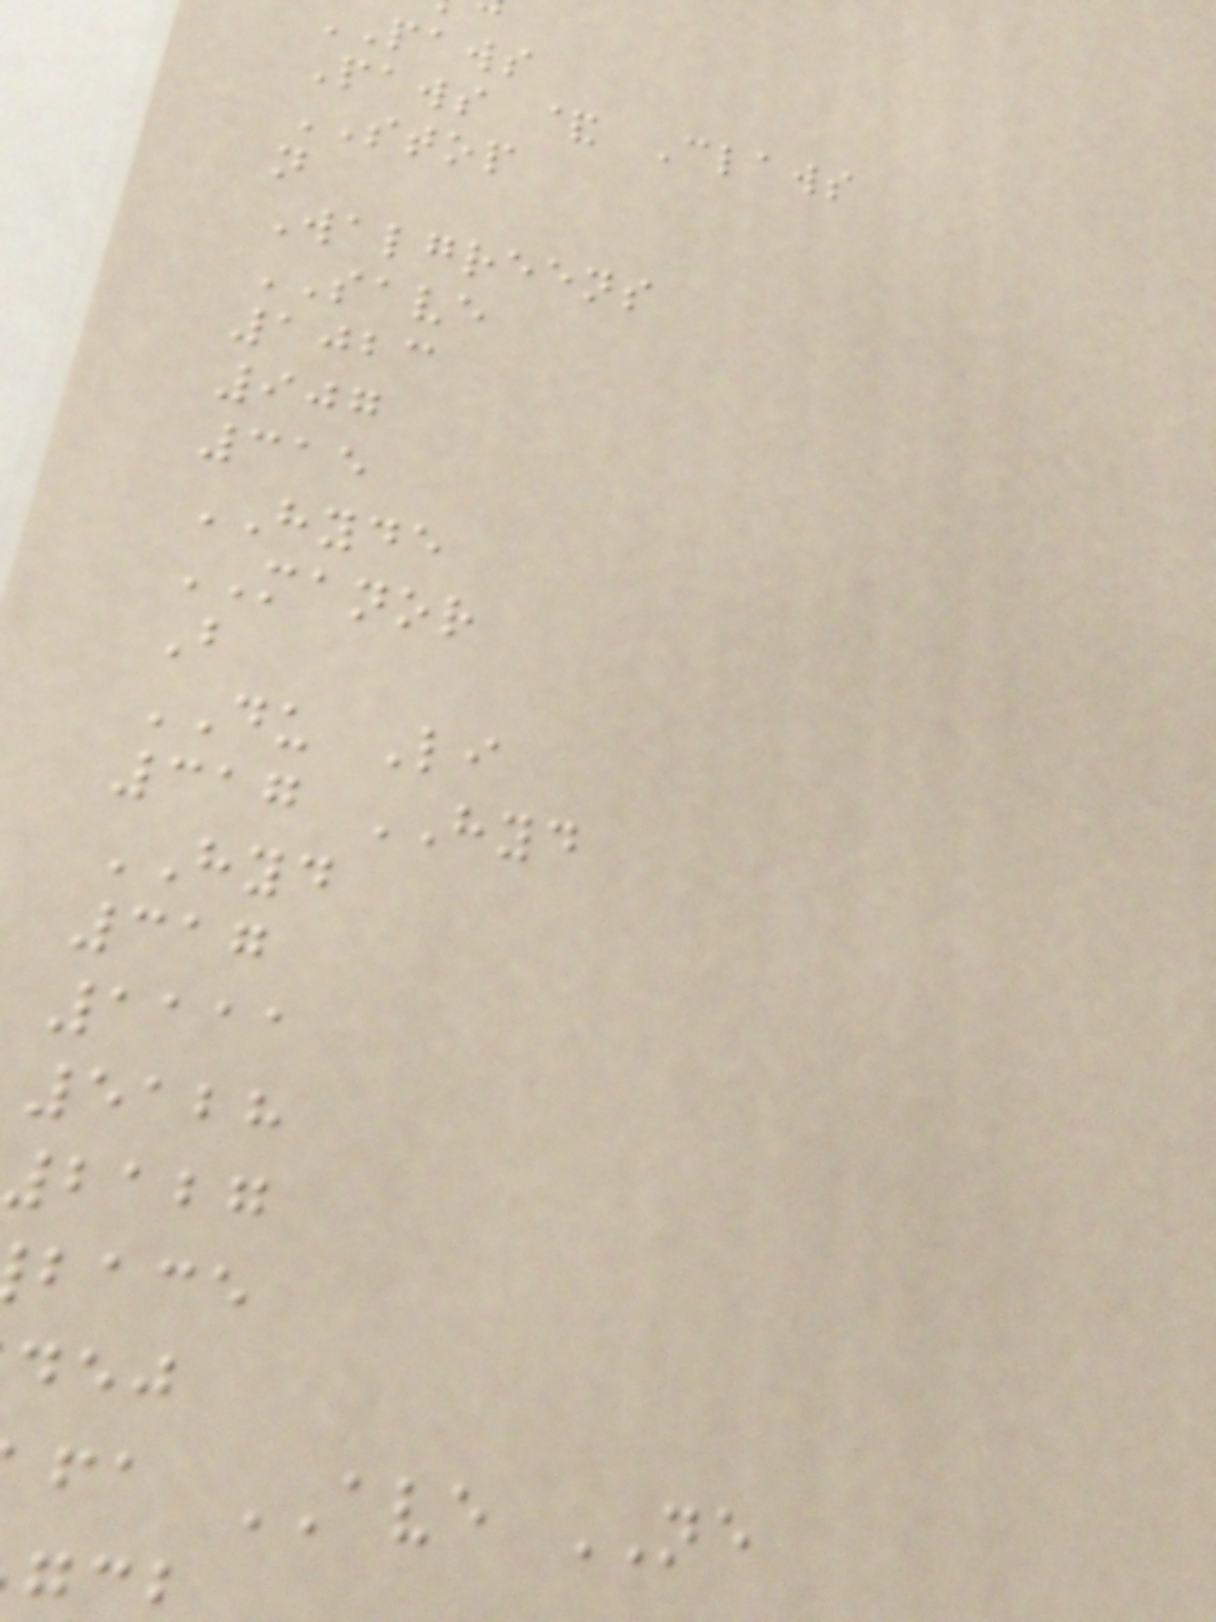paws
Paws & Claws
STOP
n
Walgreens
SAVE
1023
907
315
HYDE
MANOR
B
DU Li
317 HYD
HYD
317
1111
5128
2127
bace
fa AVE NE
